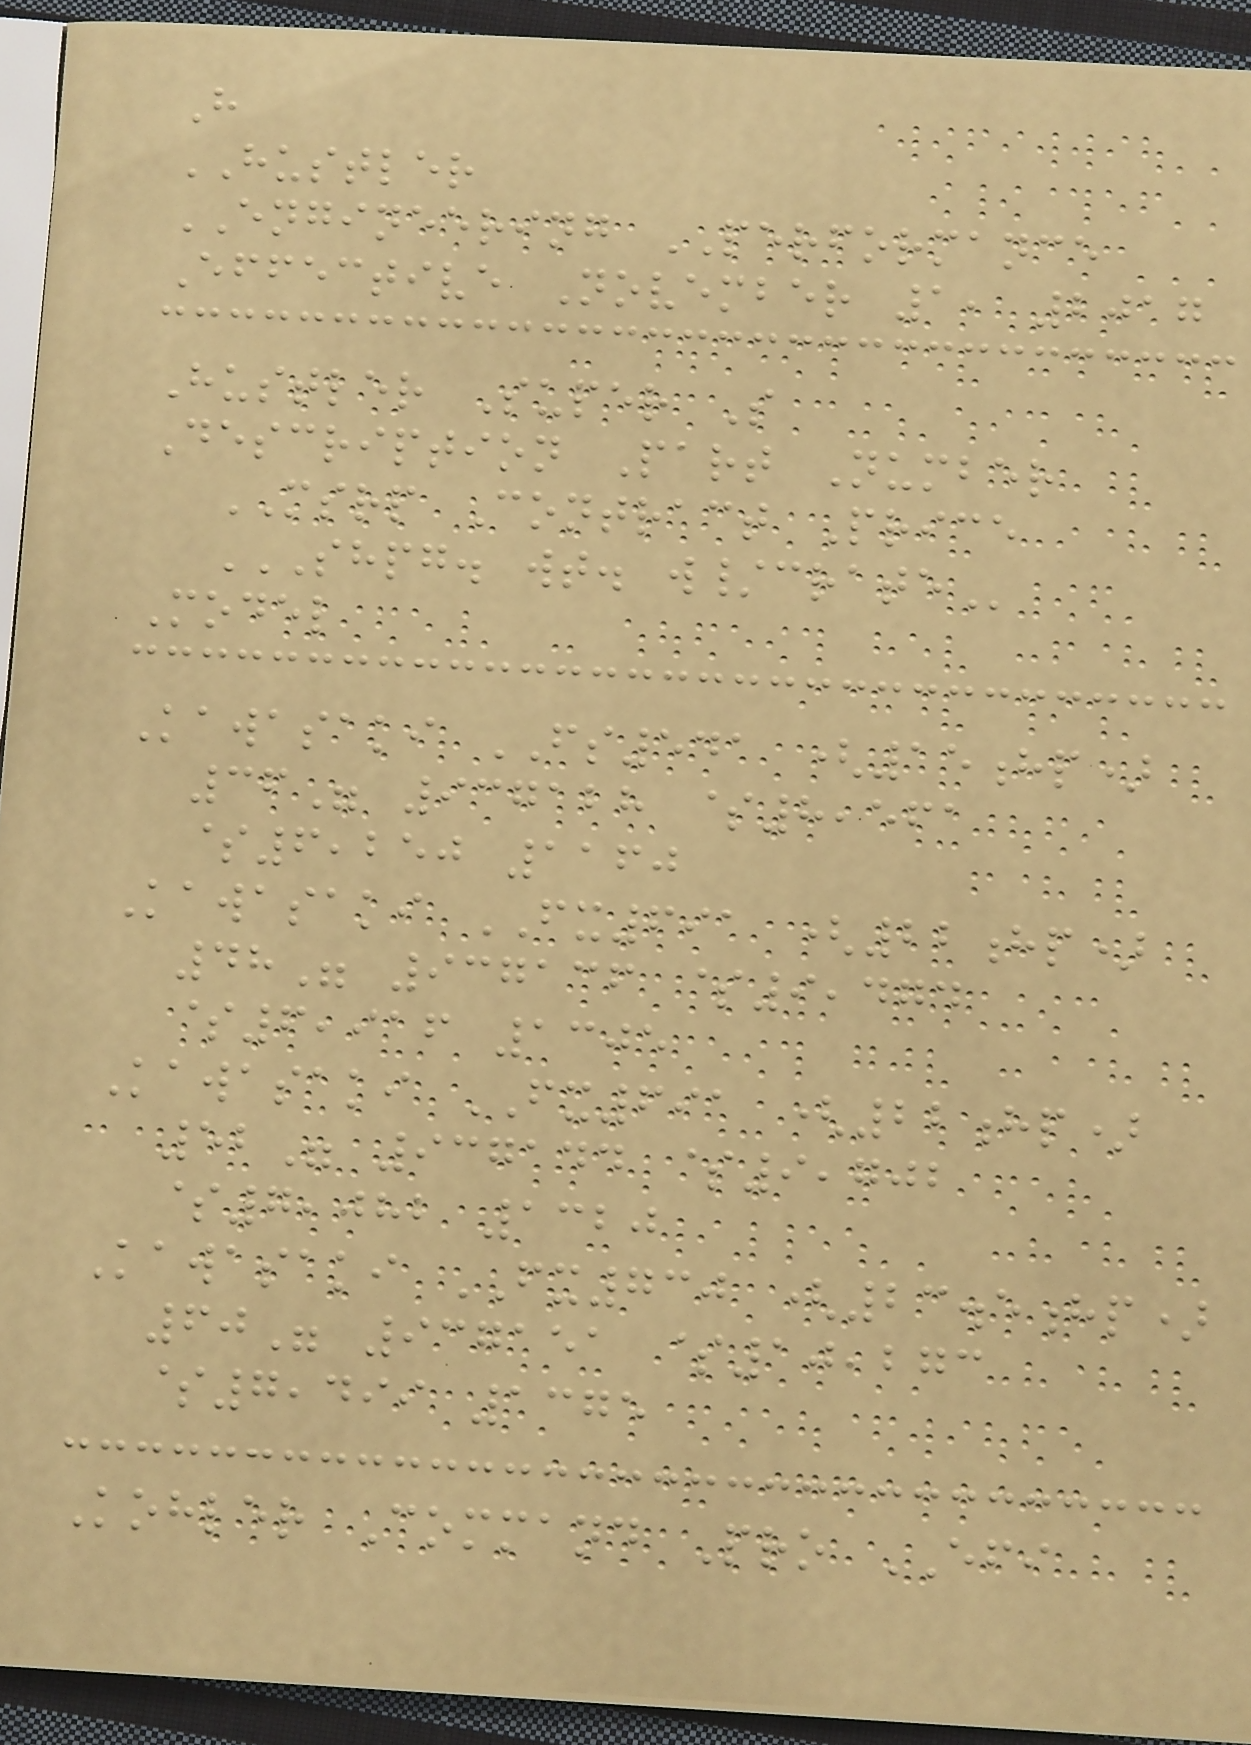H
HUSTLER
ENGINEERING PERFORMANCE
Effective November 1, 2017
Hustler Super S
Description Part Number
MSRP Contract Price
SHPG. WT. W/CRATE
Model
Kawasaki FS541 (15hp)
36" 937128 $8,561
$6,250 1160
Kawasaki FX691 (22hp)
48" 937136 $9,474
$6,916 1305
Kawasaki FX691 (22hp)
52" 937144 $9,702
$7,082 1320
Kawasaki FX730 (23.5hp)
60" 937151 $10,273
$7,499 1375
Kohler Command Pro EFI
